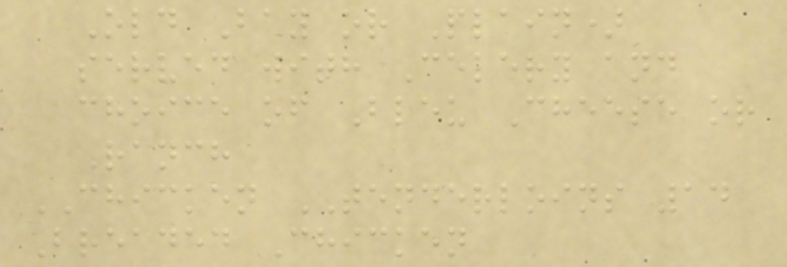Old Bay or Plain)
served with Celery and
choice of Bleu Cheese or
Ranch
CHICKEN TENDERLOINS 14
Breaded Chicken
